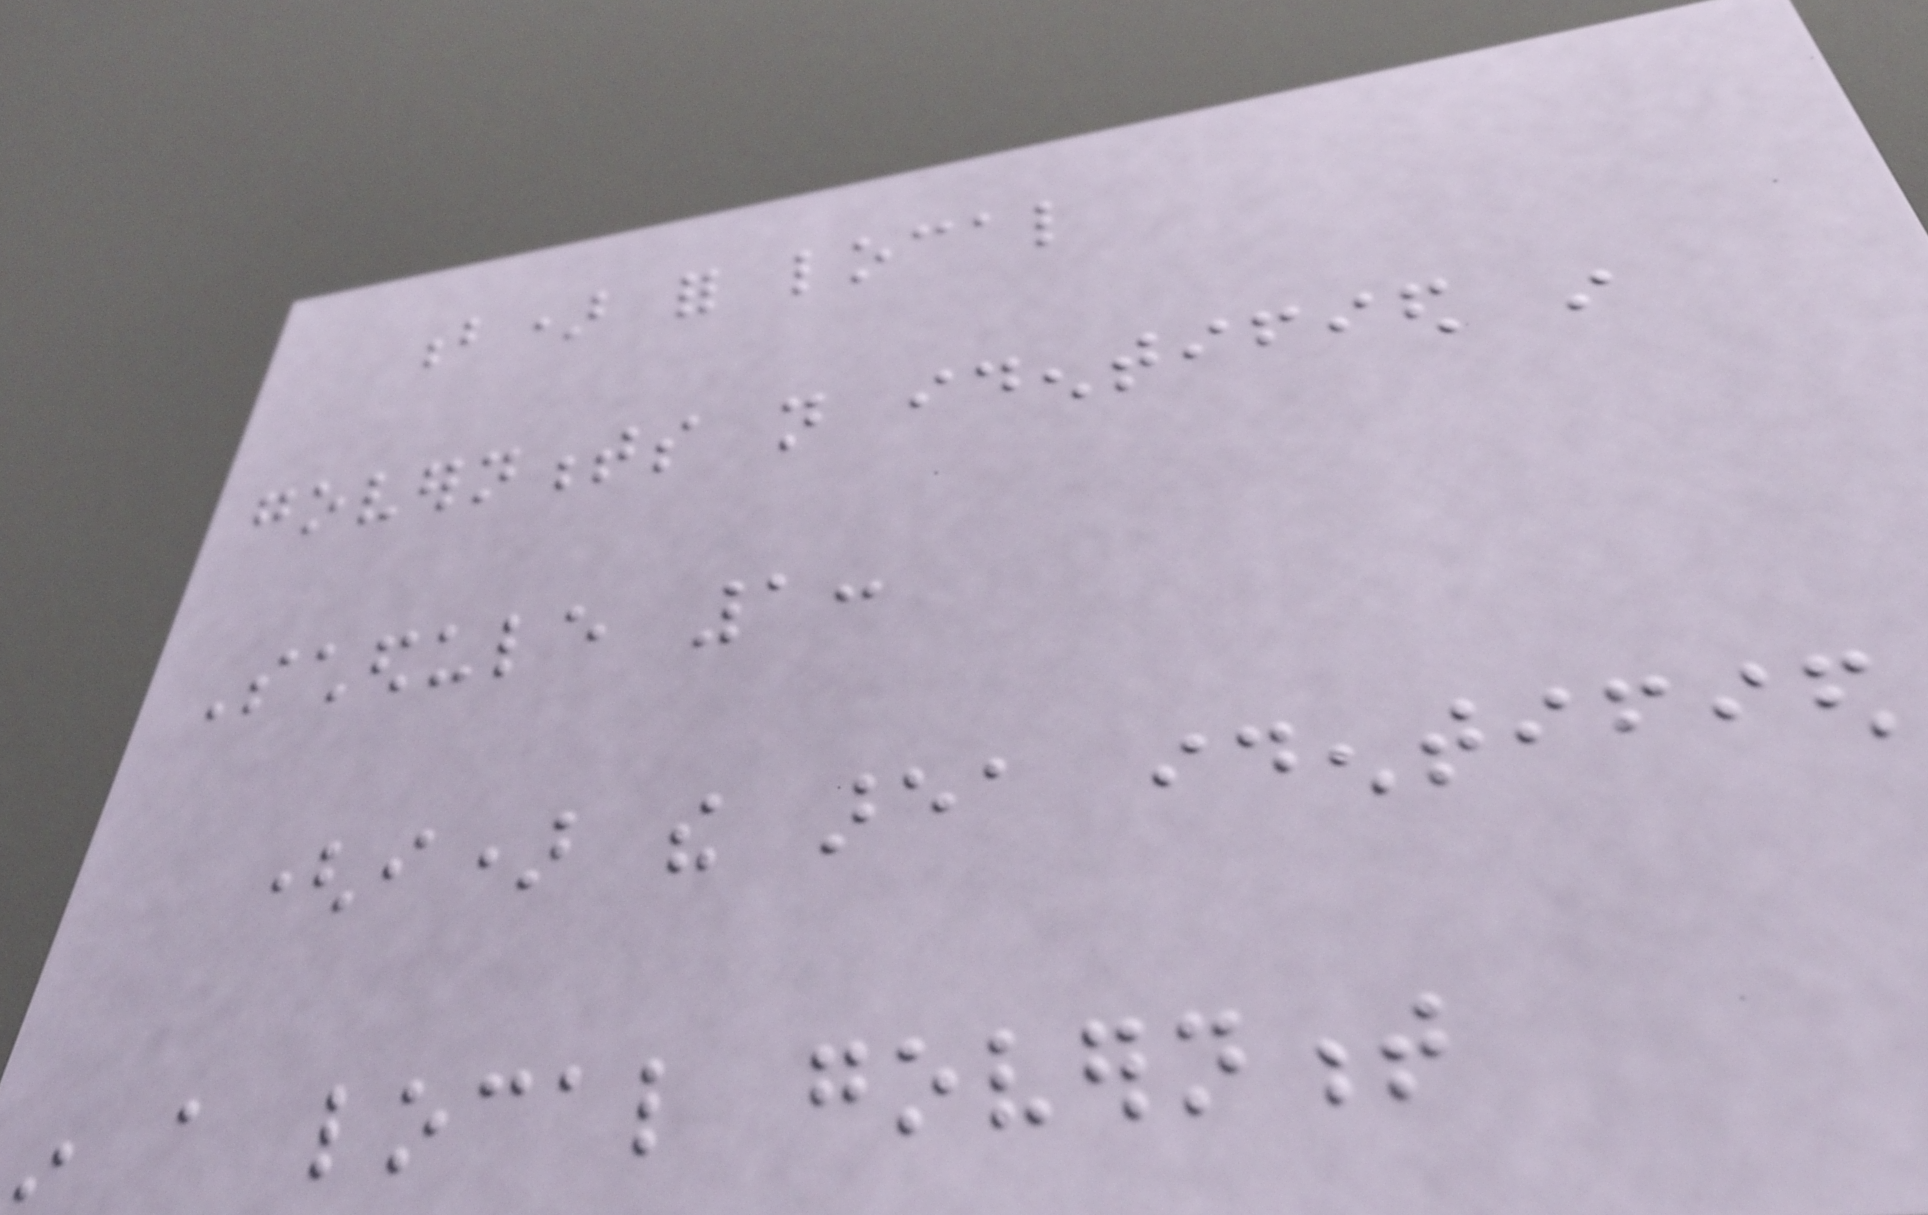b) for local
governments not identified in
Schedule 1:
(i) the area identified
in a local government
